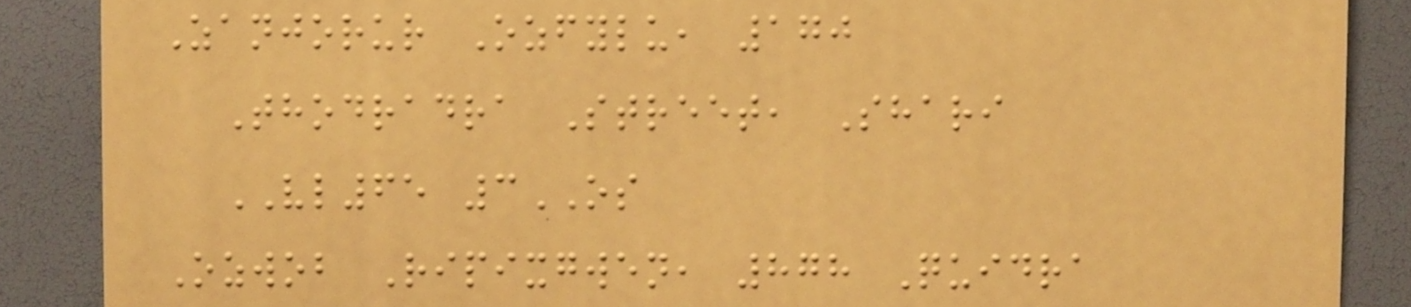Zanjorur Ozfylu, 170
Thodradra Street, Shari
VL65 3OS
Ozwob Ripixgwen, 878 Quidra
